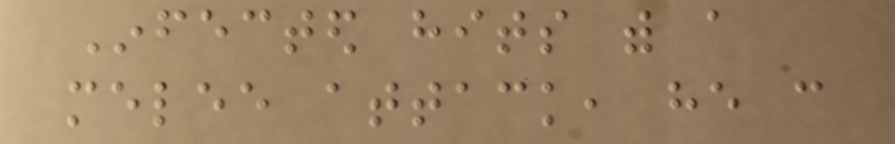Infected hits with a
melee attack, he can
